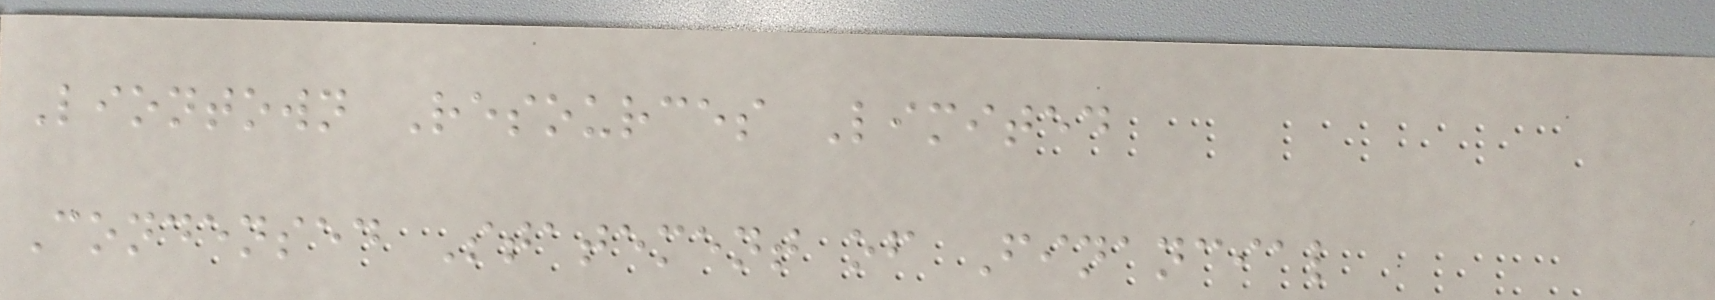Liontown Resources Limited
Condensed Statement of Financial
